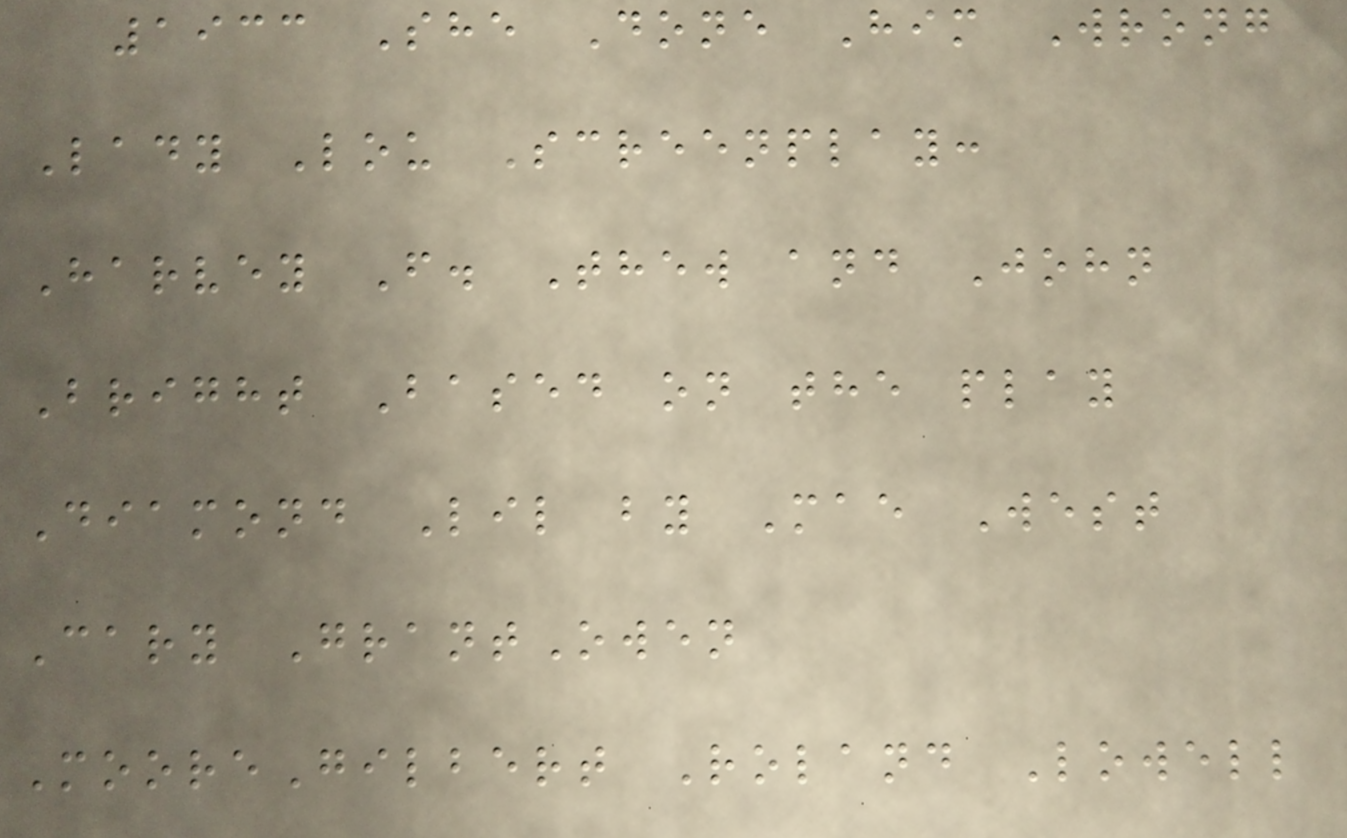1933 She Done Him Wrong
Lady Lou Screenplay:
Harvey F. Thew and John
Bright Based on the play
Diamond Lil by Mae West
Cary GrantOwen
MooreGilbert Roland Lowell
